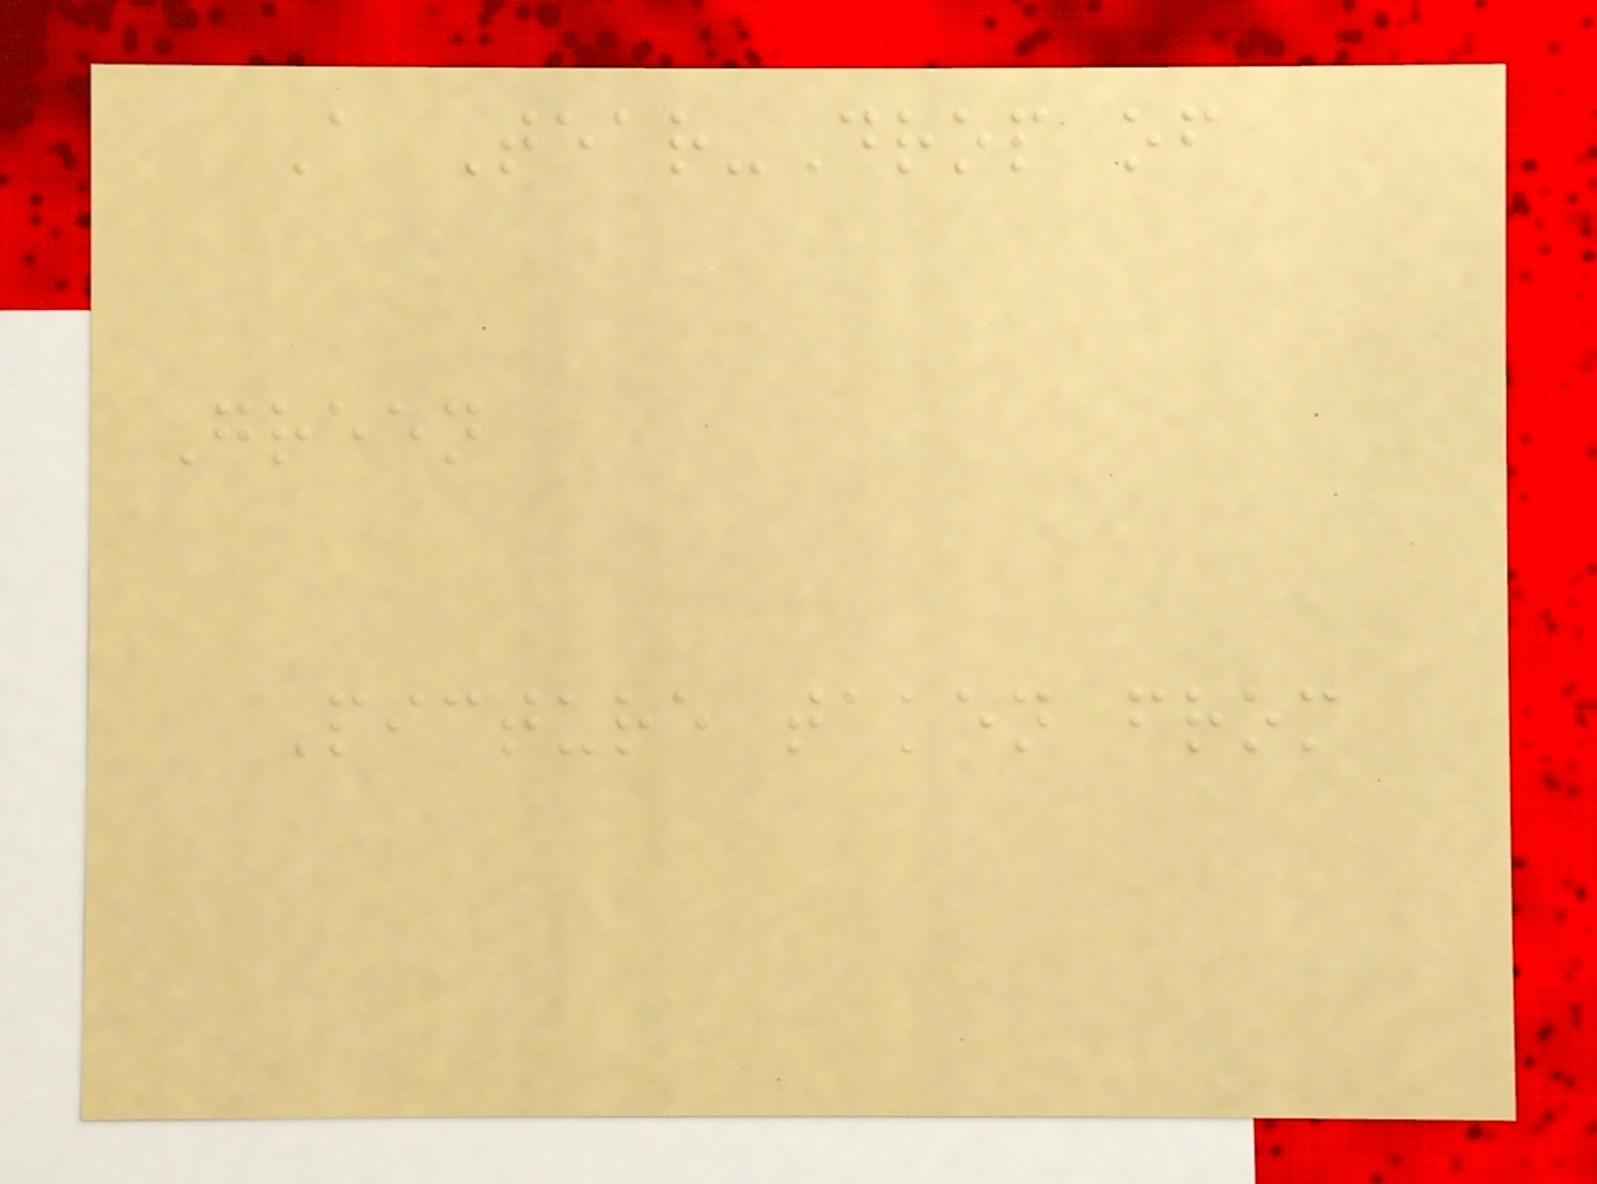A Tear-Drop of
Green
Picture taken from
